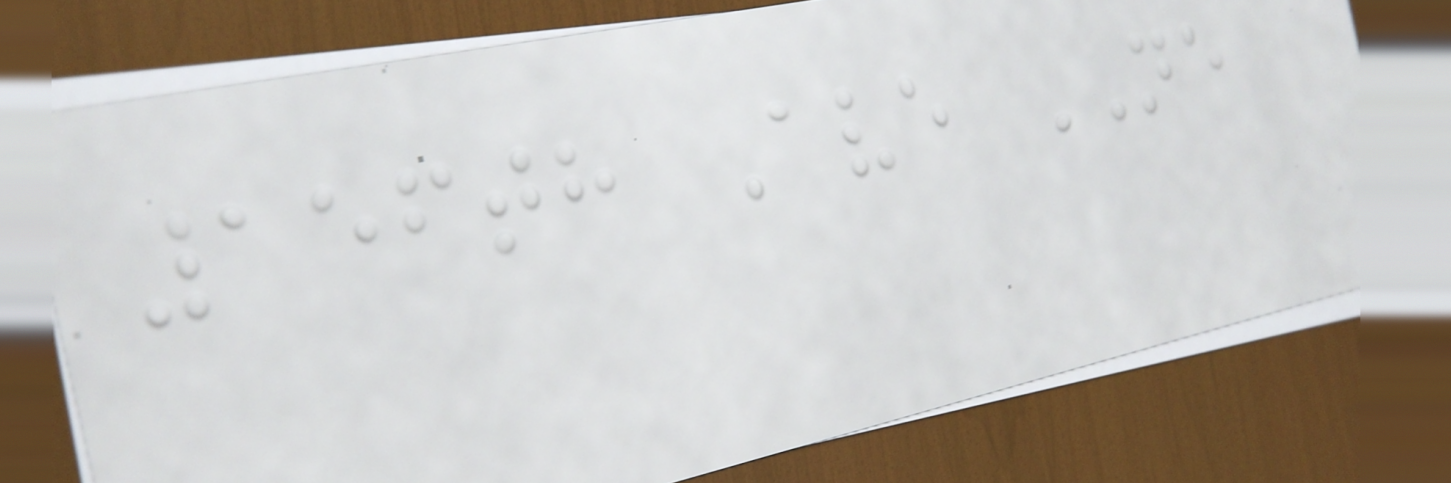156th Ave NE
